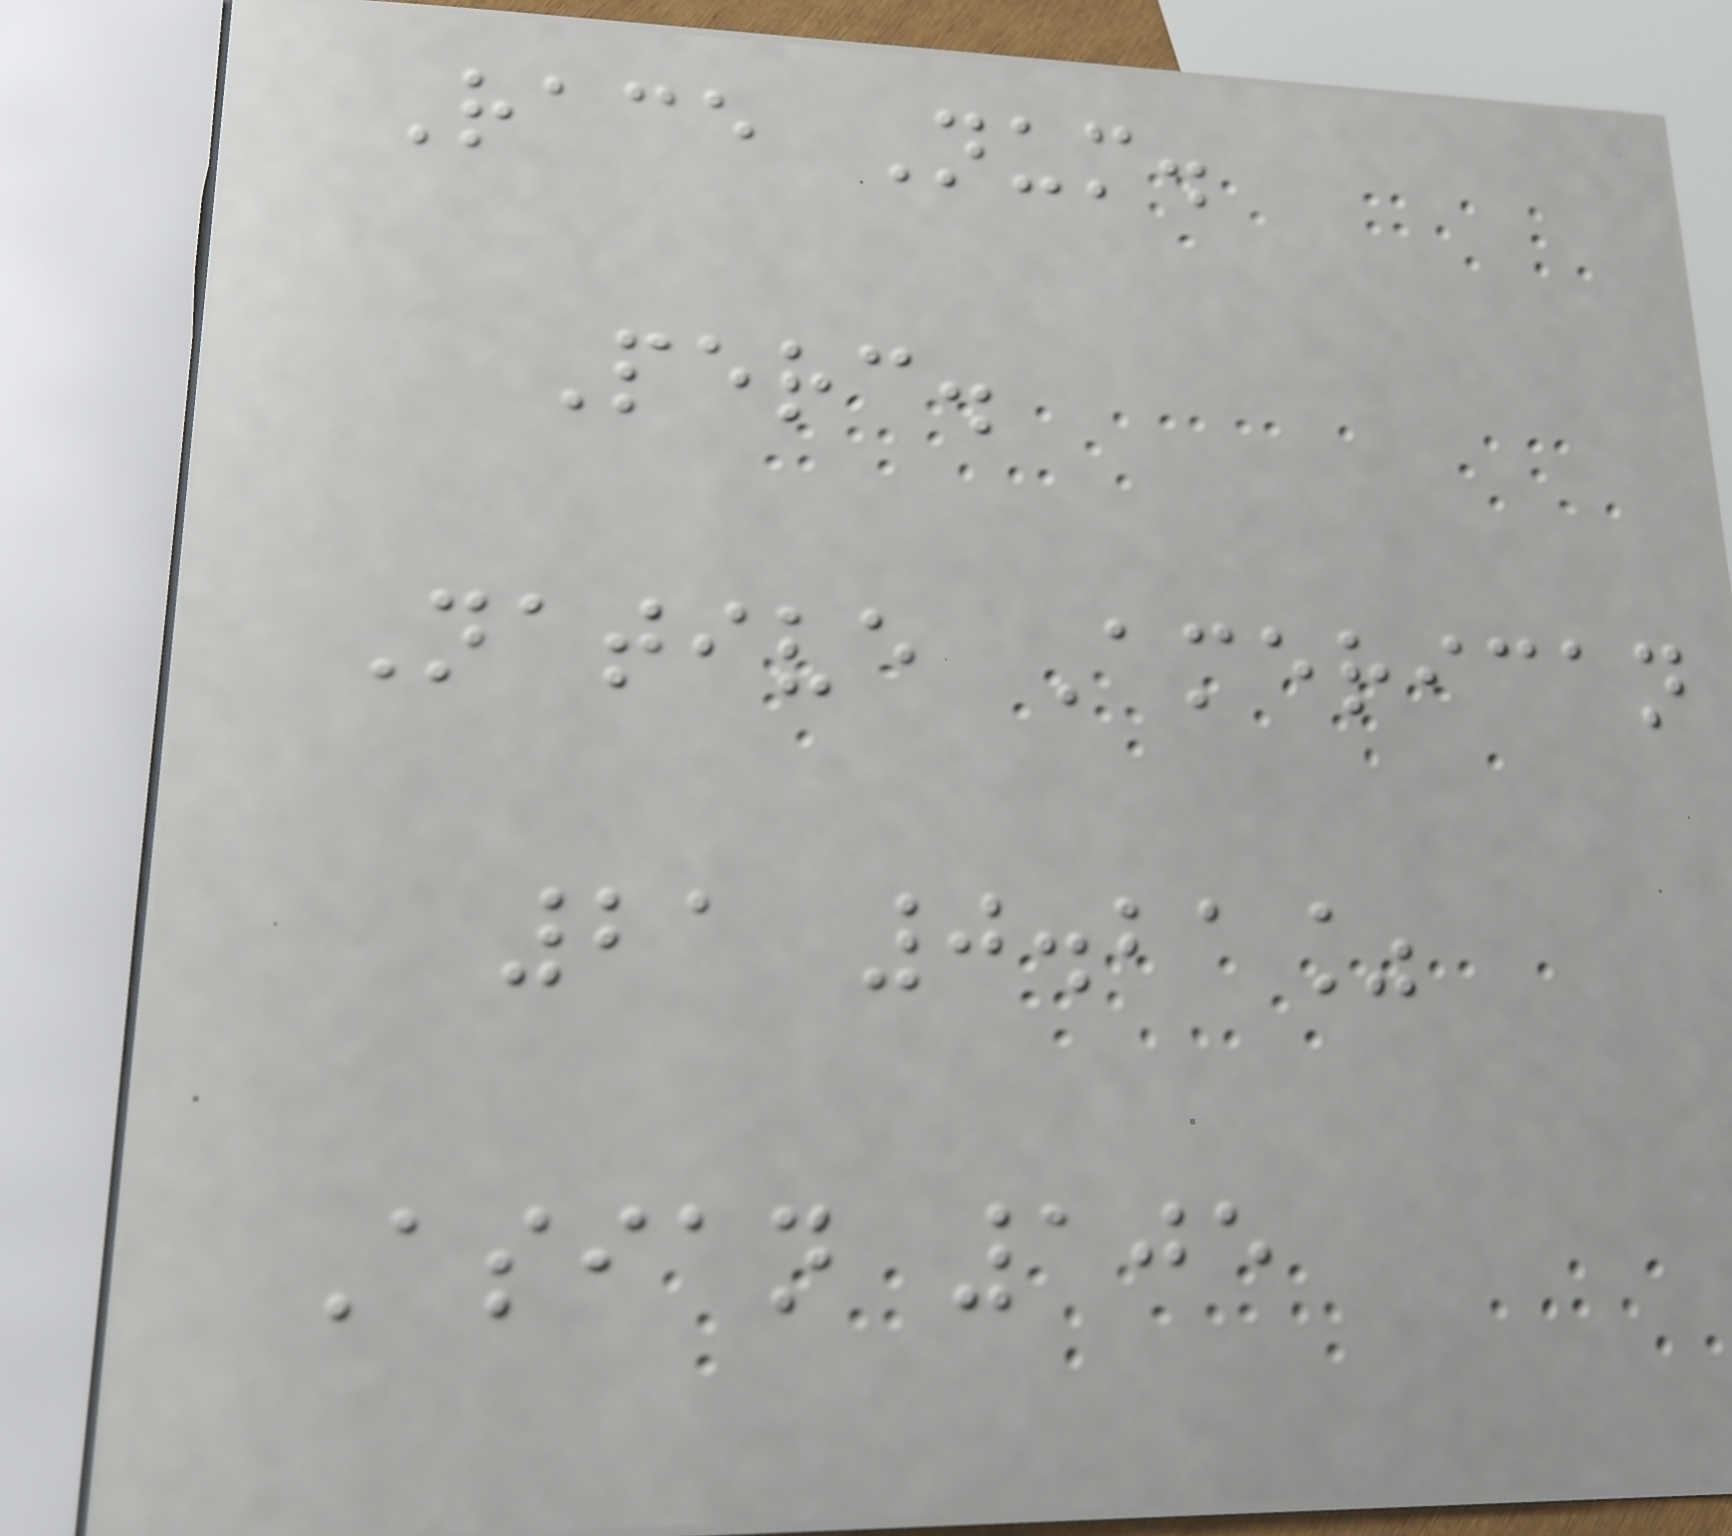Race Num.
Perc.
Native American
21 0.21%
Asian 105
